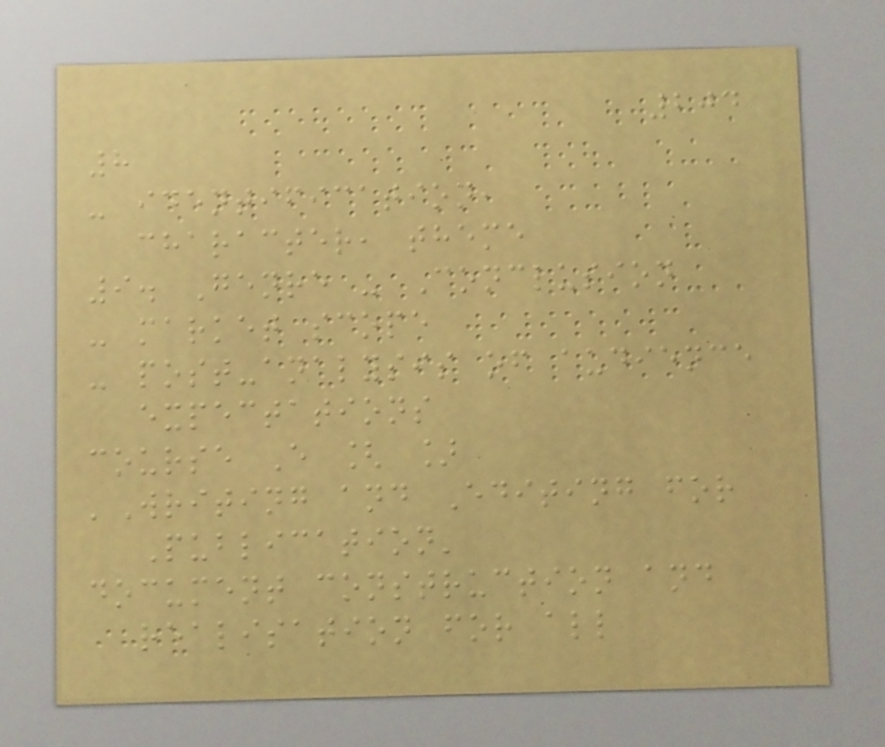204
8
- identification,
character, theme
9. Genre - Conclusion
- market scope
- post-analysis of audience
expectations
course E [ ]
'Writing and Editing for
Publication'
document construction and
realisation for all
